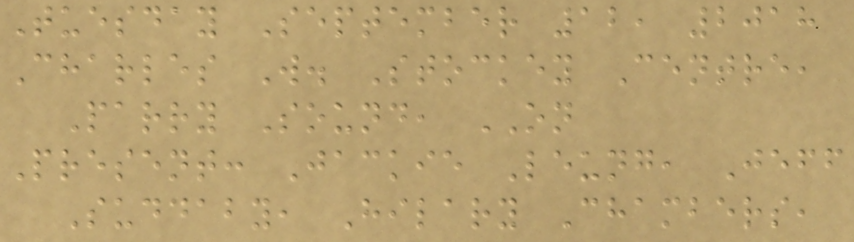Tuesday September 12, 2018
Charles W. Stockey Centre,
Parry Sound, ON
Present: Jackie Leung, Jeff
Suddaby, Hilary Chambers,
